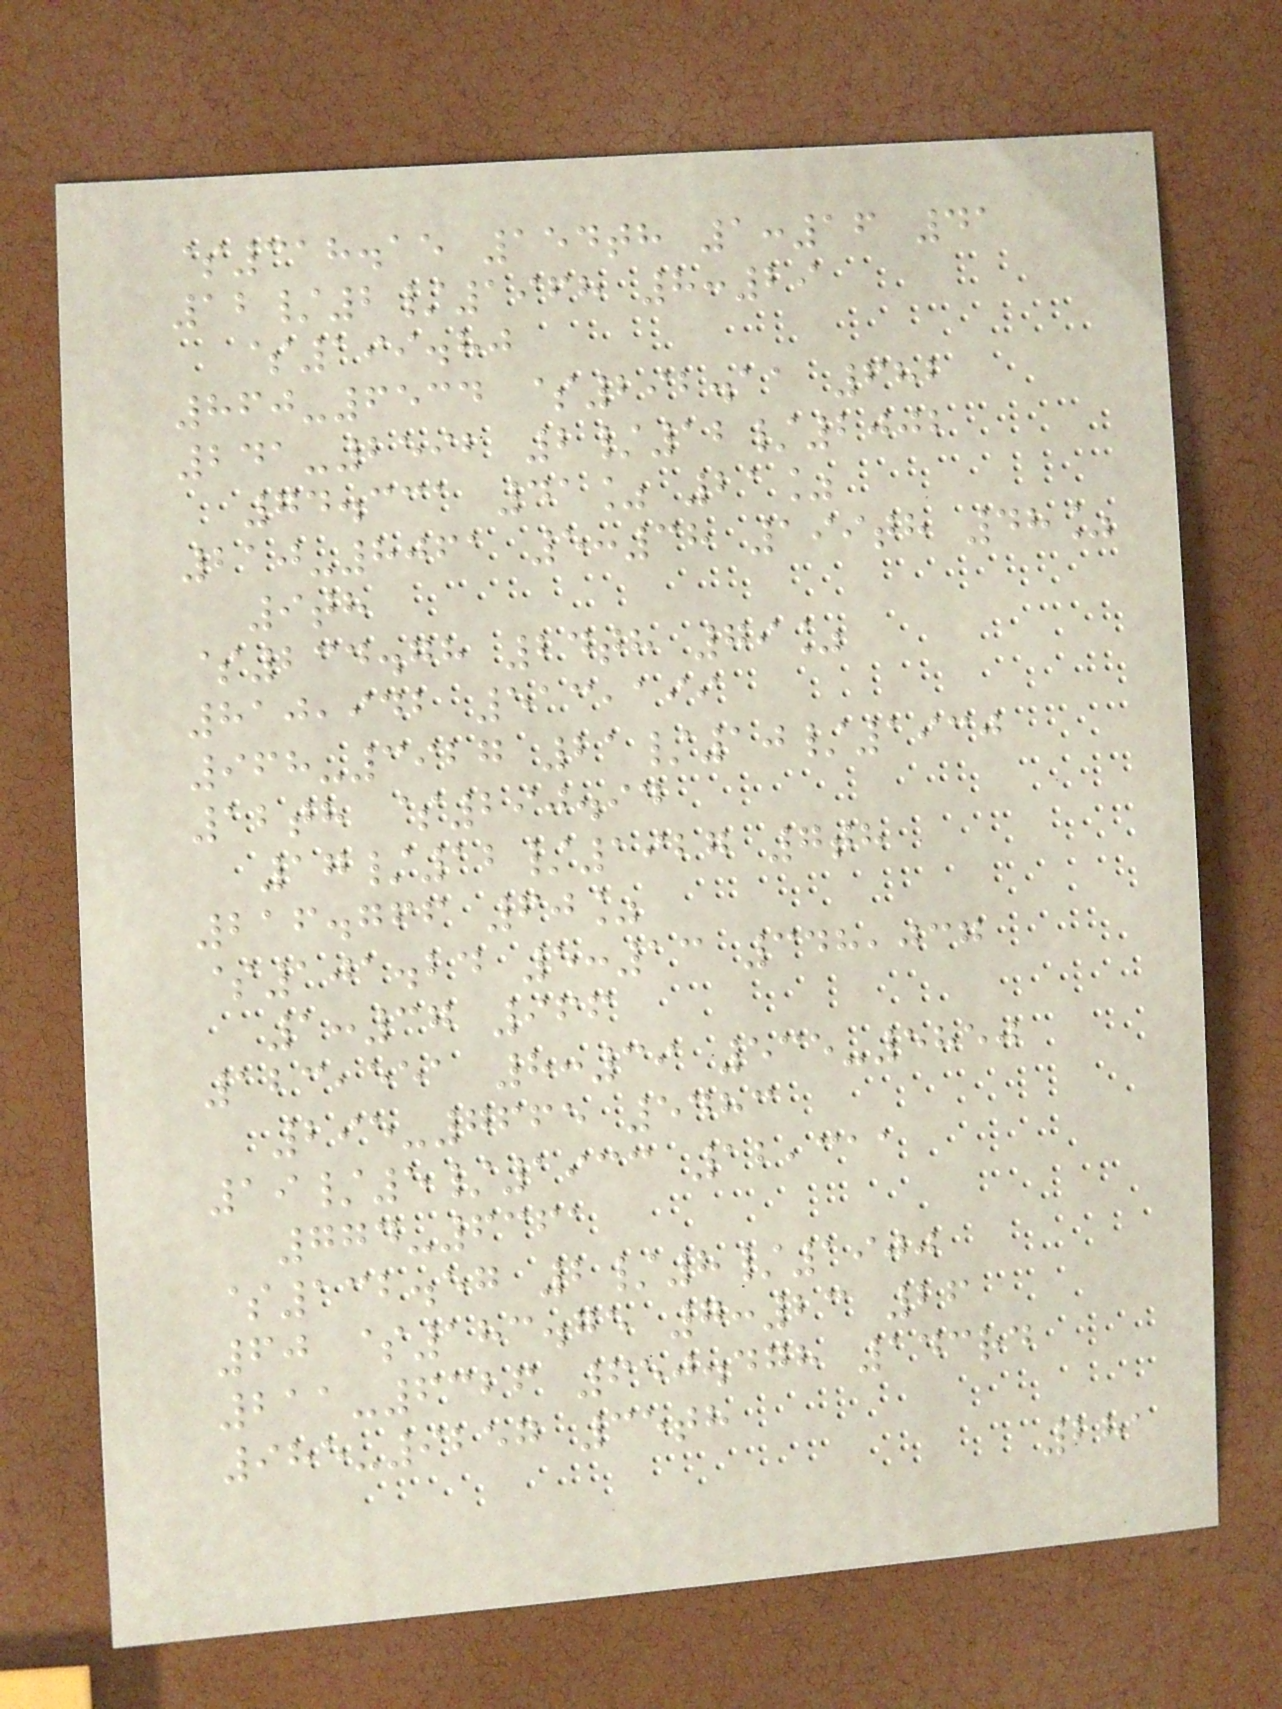$318.15 154th 1:16 41
12/2/1968 8:29
$199.80
860-6534 $292.11 682
241-2592 2/12/2002
74.331 41% 21%
210-8061 5:38 199th 48%
9th
$234.78 24th 79%
810,942 513,199
968-3927 21/10/1930
12th $290.94
17/12/1927 7th
216.766 60%
$101.24 5:13 348,037
1:37 966
123,551 8:39 535-5850
295-7665 5483
19/5/1933 12,311
774-6361
$132.57 2/8/1900
60 $183.75 7:23 26
211-6326 650.478 143rd
985-9257 35th
281
